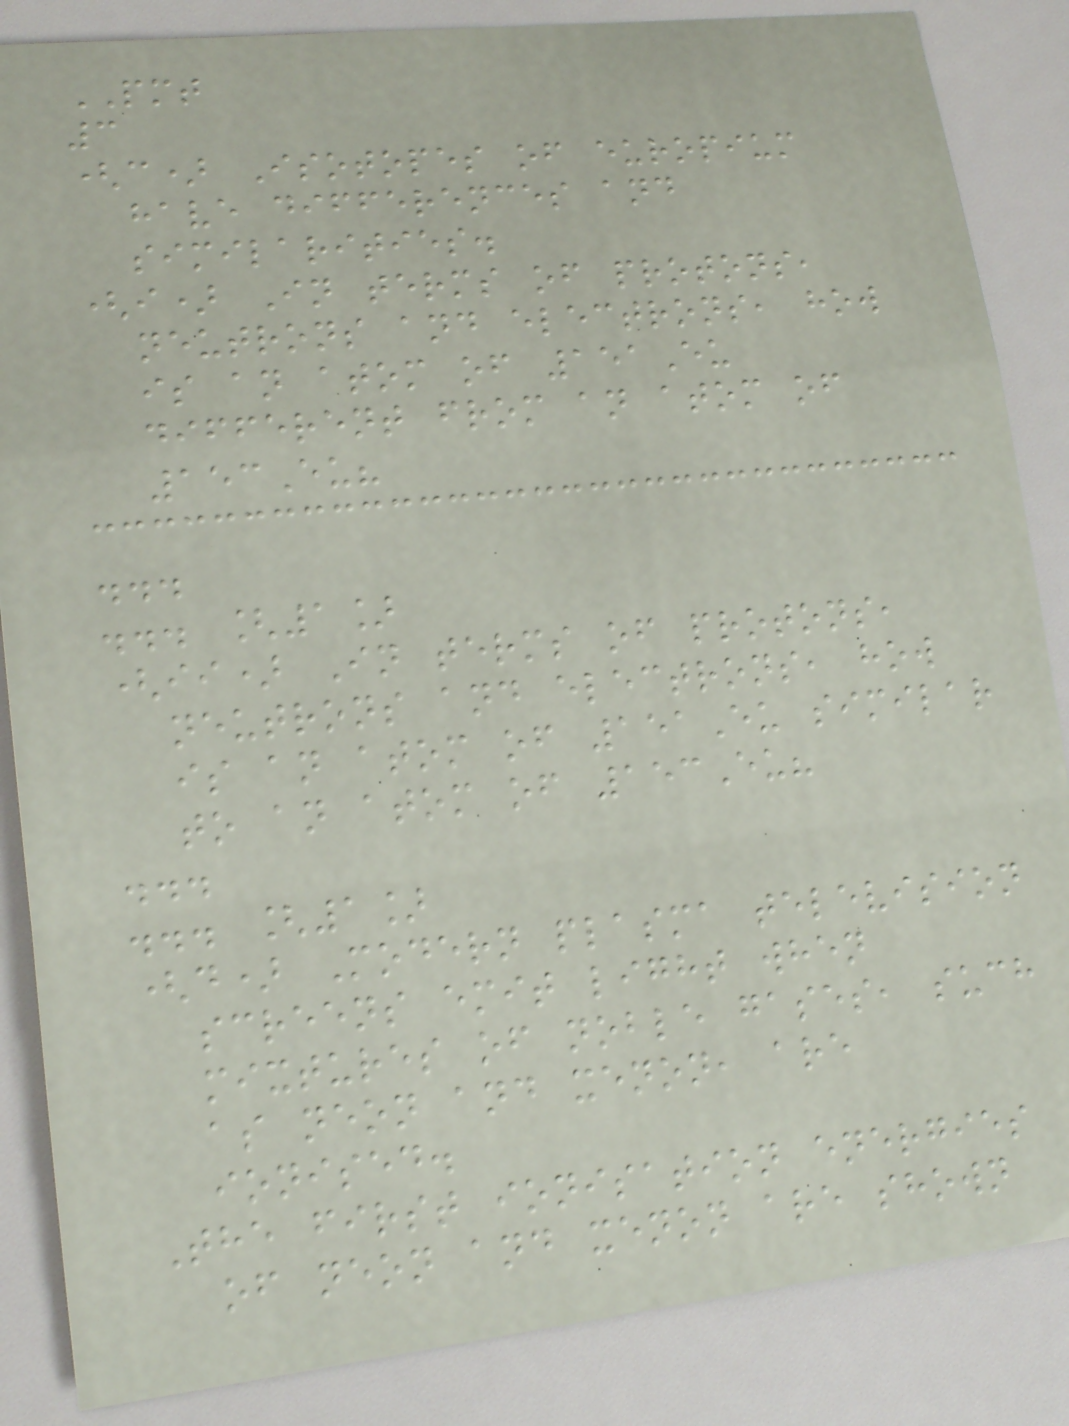PMT
3
(c) Isotopes of europium
have differences and
similarities.
(i) In terms of protons,
neutrons and electrons, how
is an atom of 151Eu
different from an atom of
153Eu?
...
... [1]
(ii) In terms of protons,
neutrons and electrons, how
is an atom of 151Eu similar
to an atom of 153Eu?
...
... [1]
(d) Modern plasma television
screens emit light when
mixtures of noble gases, such
as neon and xenon, are
ionised.
The first ionisation energies
of neon and xenon are shown
